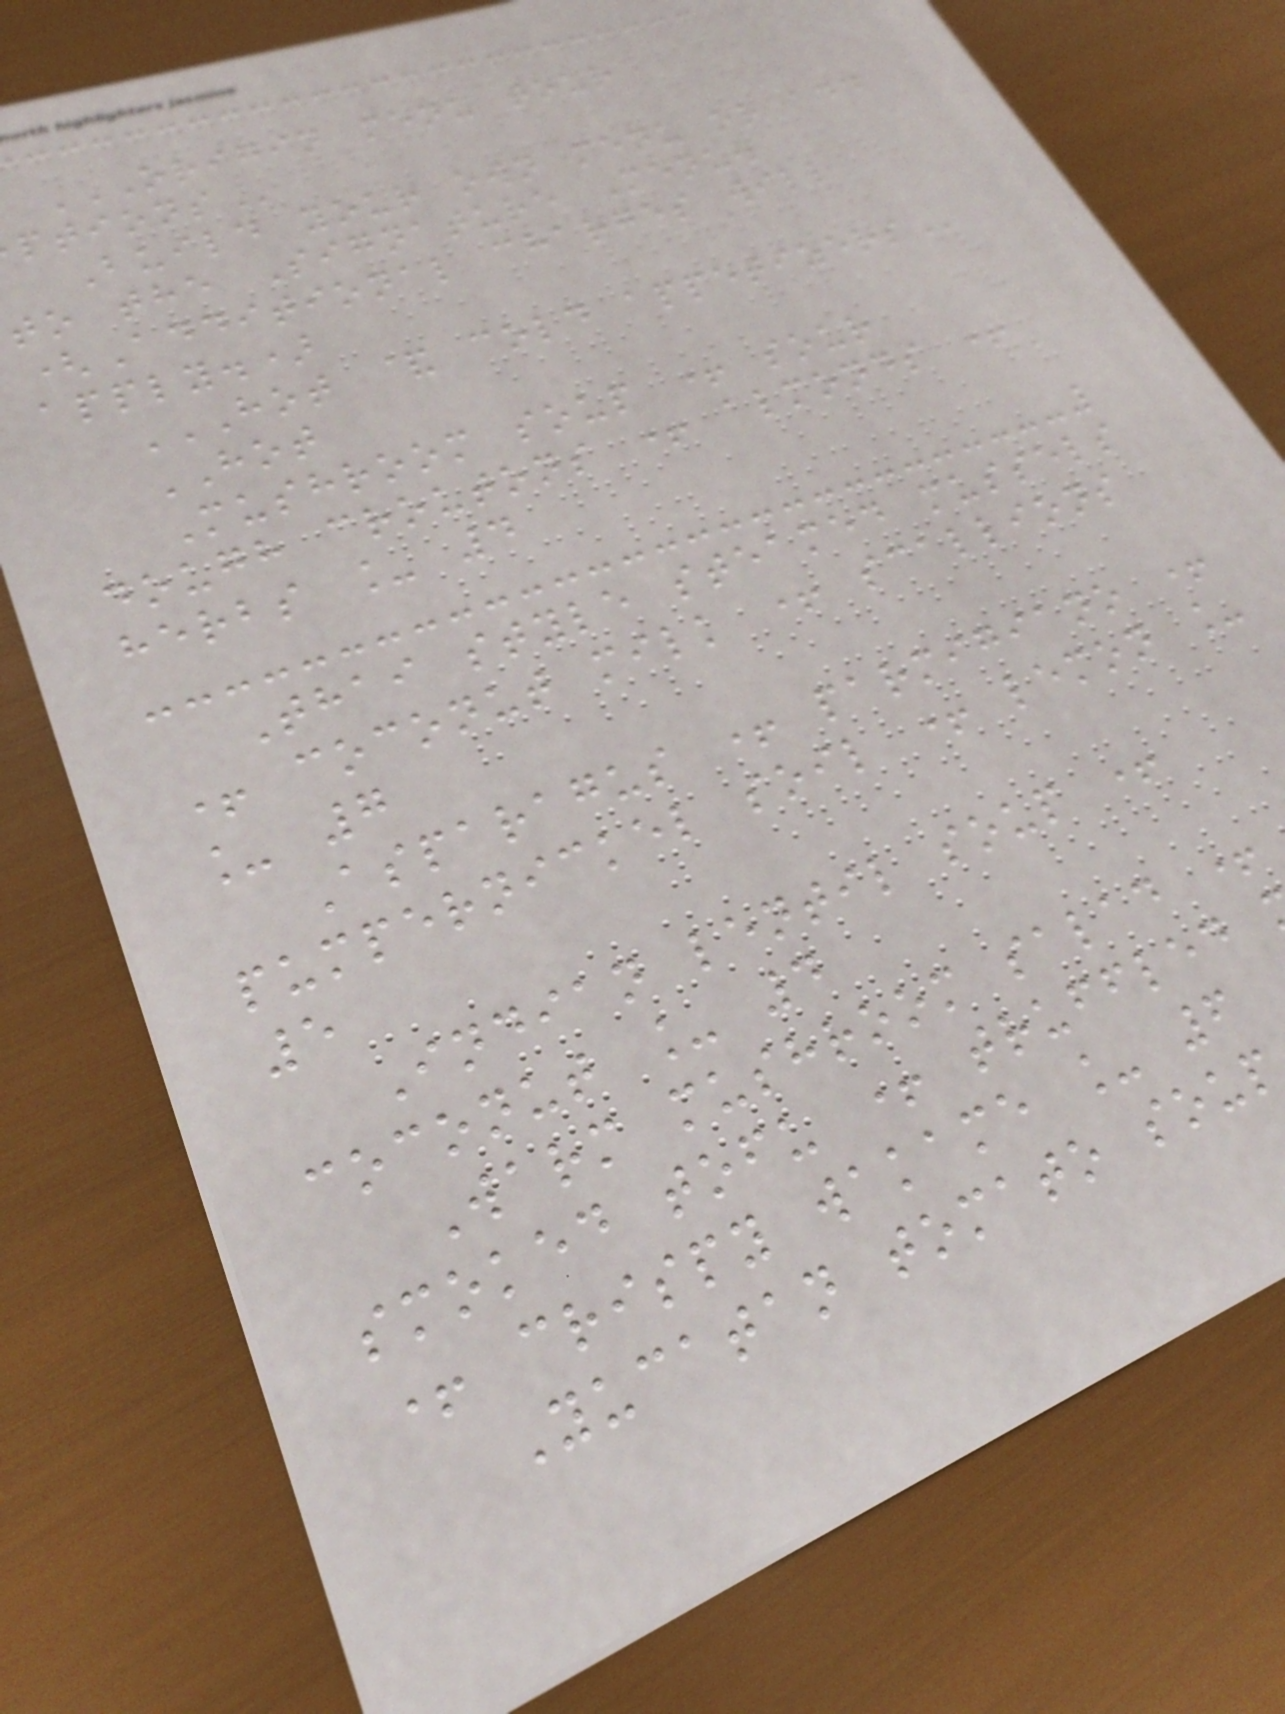ORIGIN MENU TOUR
Build your own menu or add
to the Signature Menu.
(Additional charges will
apply.)
HOT & COLD APPETIZERS
HOT
Mushroom soup + sour
dough croutons + almonds +
herbs _ 4
Thai style steamed mussels
+ coconut milk + scallions
_ 7
Asparagus + parmigiano +
pumpernickel soil + lemon _
5
Indian lentil soup +
coconut _ 4
Warm mushroom salad +
smoked tofu + truffled
+ crispy wakame _ 6
Yucatan tomato soup
